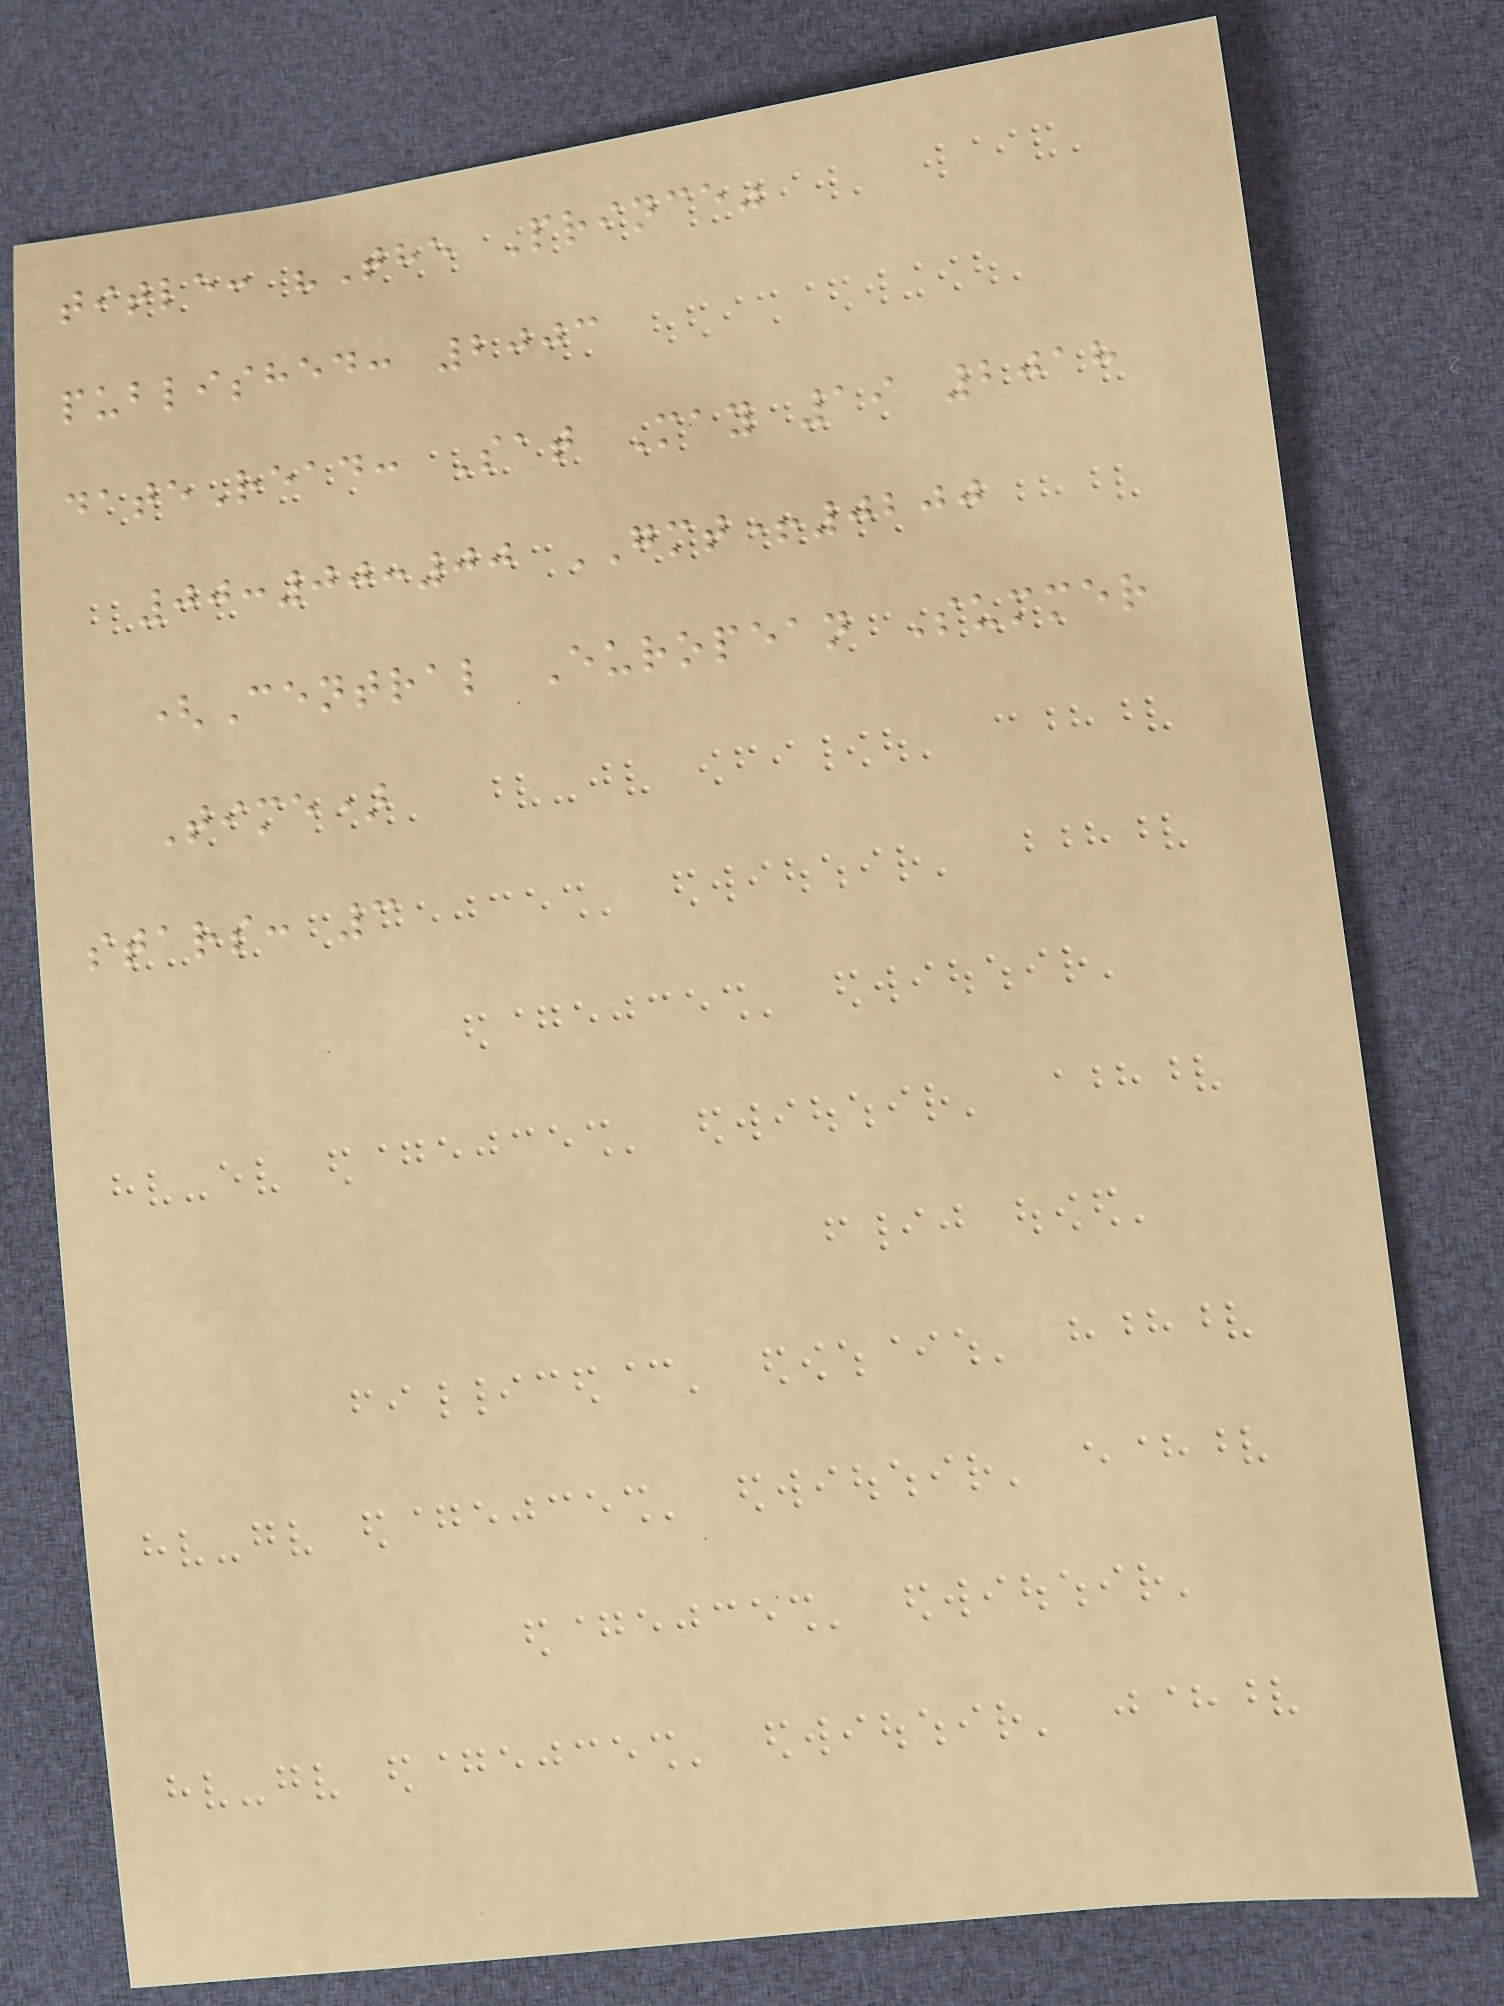title: "The Prince"
published: 2003
dateRead: Sat May 19 2018
00:00:00 GMT+0200
(Central European Summer
Time)
stars: 3
